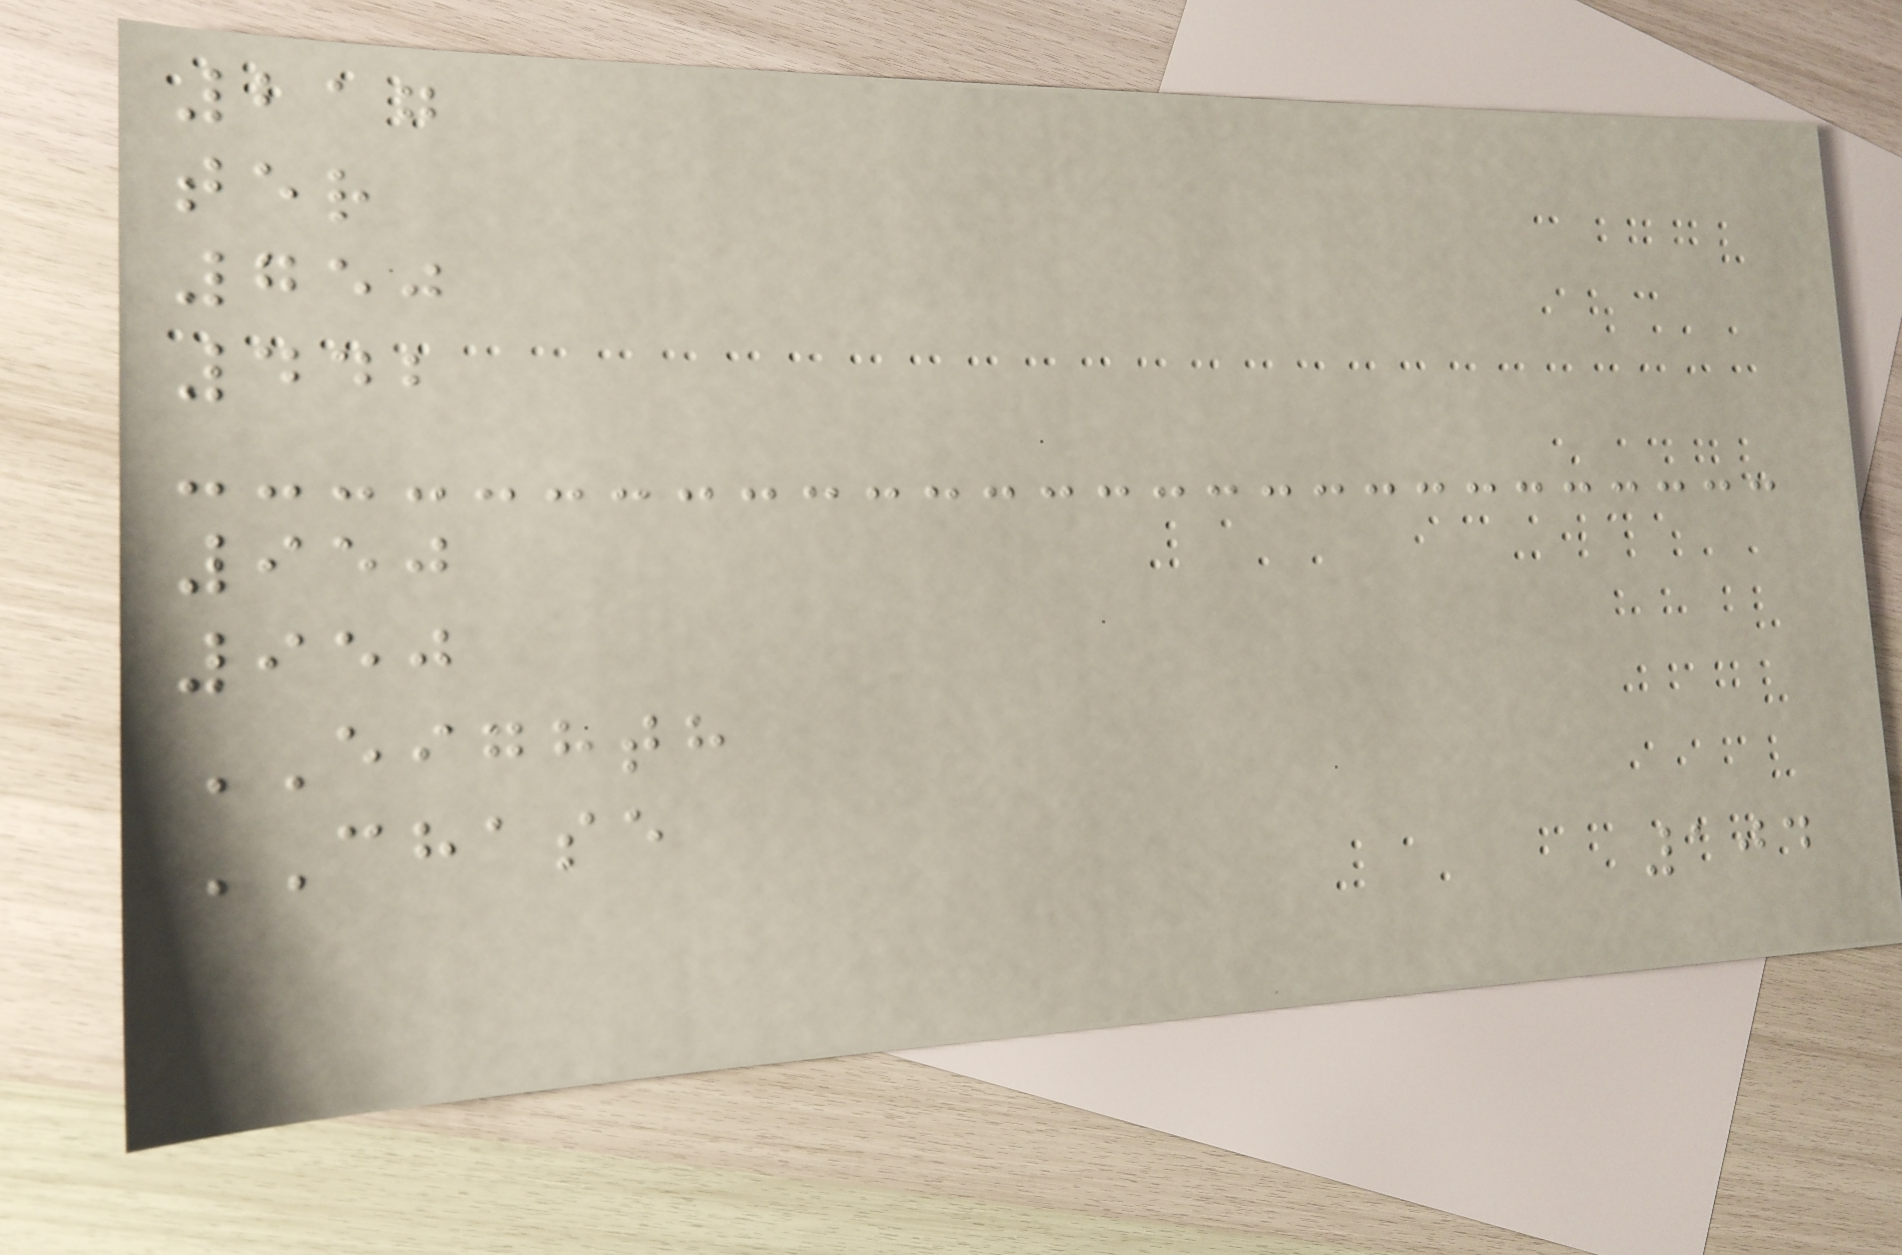217
ter
750
442
950
950
EIGHTH
CHASE
104
